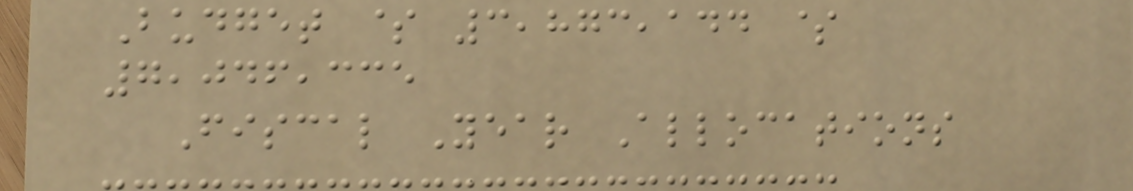Budget $ 3,873,144 $
7,046,335
Fiscal Year Allocations
